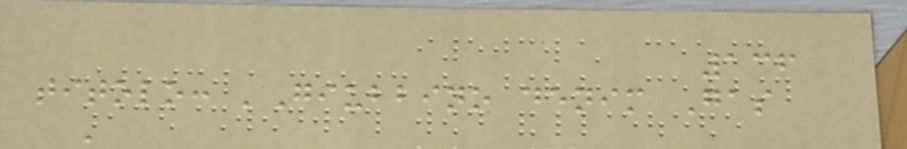136
titolo: 'Giubbino denim Gas
'
